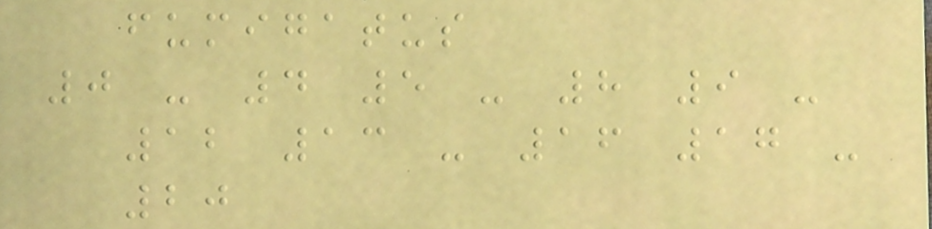fumigatus
0 - 4 5 - 8 9 -
12 13 - 16 17 -
20
